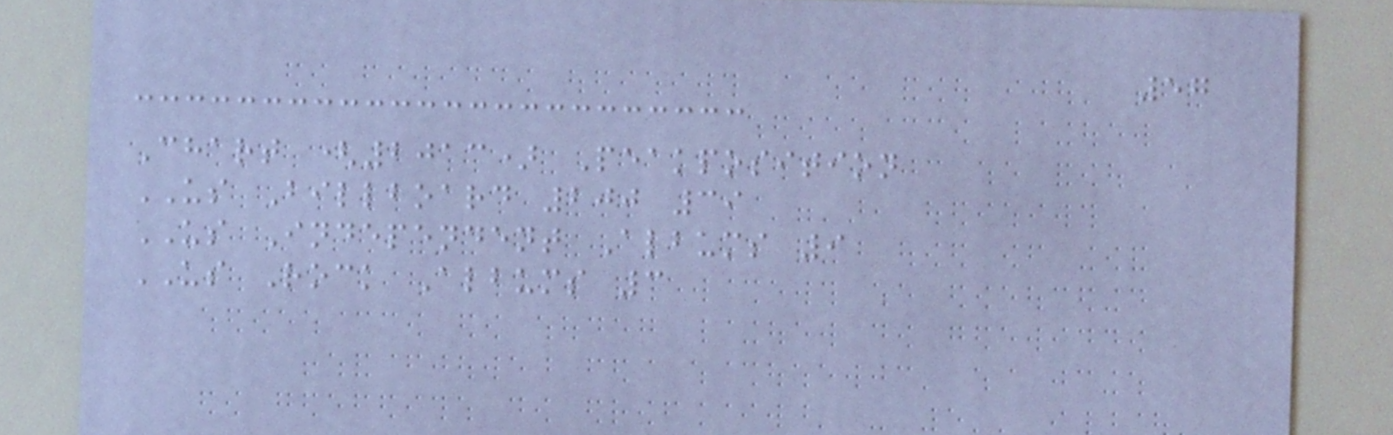57
Chart (2013) Peakposition
US Billboard 200 39
US Independent Albums 9
US Rock Albums 3
